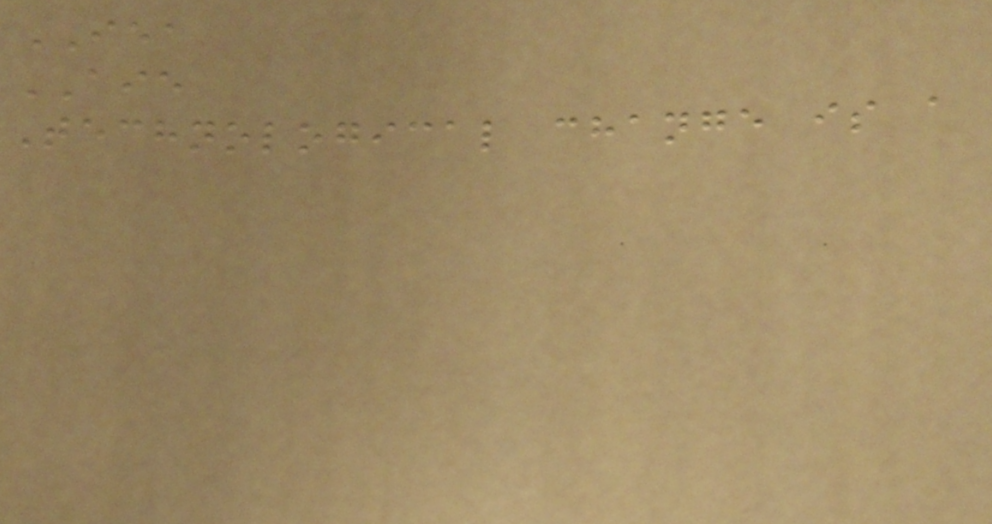IEA
AIE
Technological change is a
